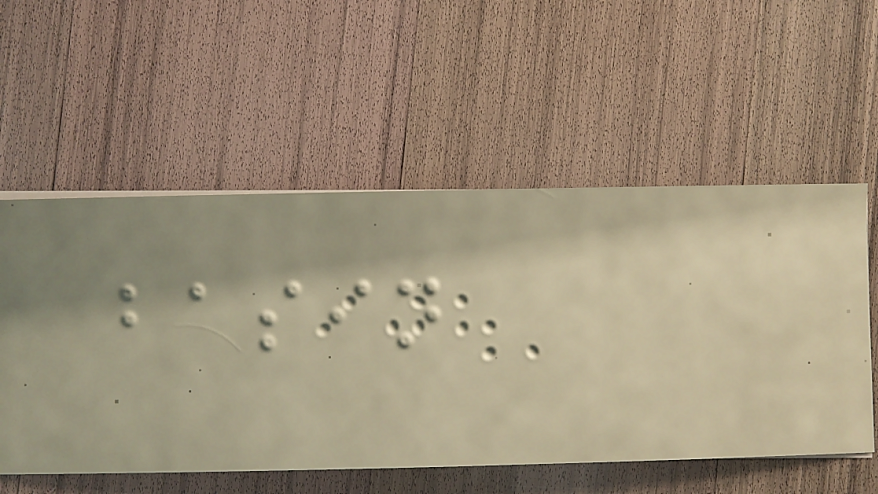basin
